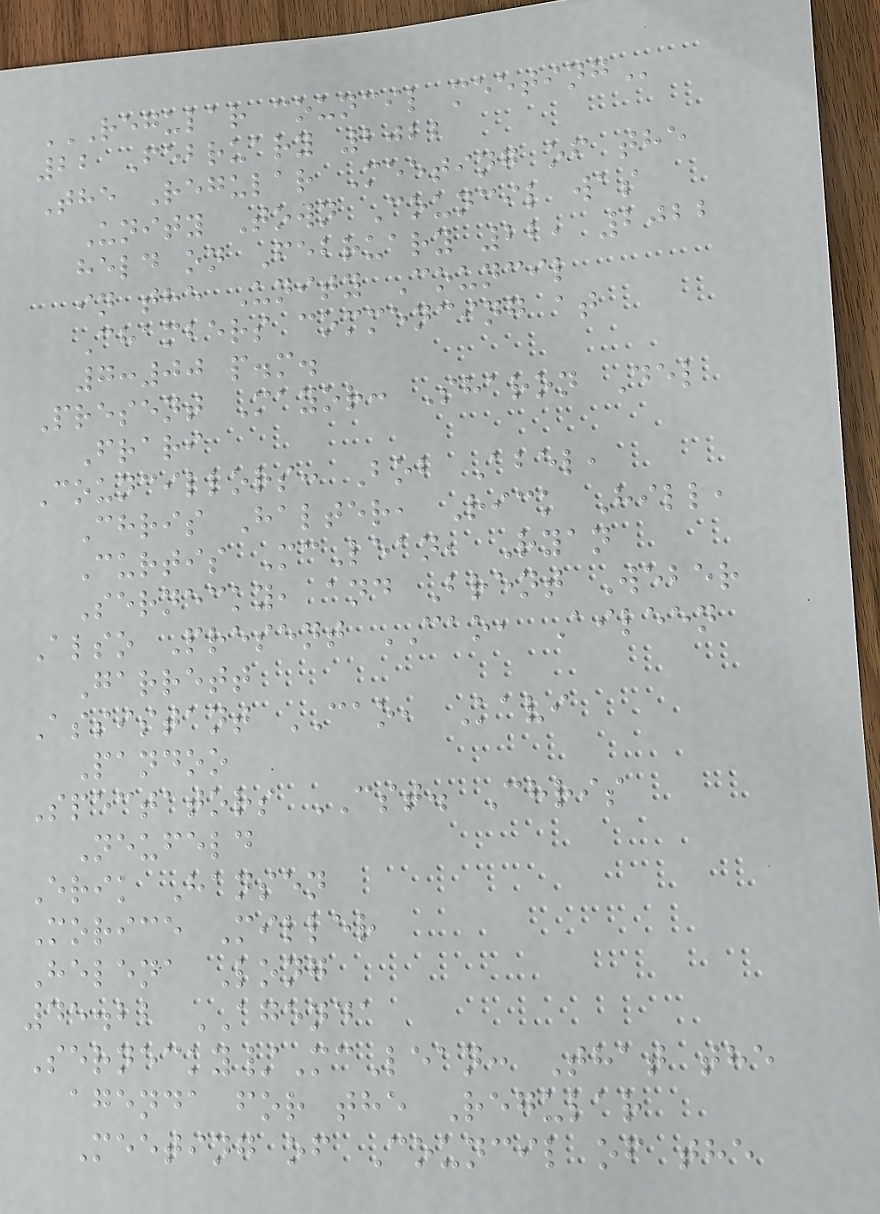REGULAR COUNCIL MEETING
22 February 2022
The Regular Meeting of the
Unity Town Council was
held on February 22, 2022
in the Unity Council
Chambers commencing at
7:00 p.m.
Present Mayor: Sharon Del
Frari
Councillors: Bob Abel,
Chris Halter, Rick Hill,
Curtis McLean, Ryan
Sernecky, and Brent Weber
Also Present CAO, Aileen
Garrett
Assistant CAO, Kavi
Pandoo
Spectators CST. Chris
Neufeld
Erik Hansen
Morice Miller
Helena Long
45.22 AGENDA
Sernecky/McLean: That the
agenda for the Regular
Meeting of Council of the
